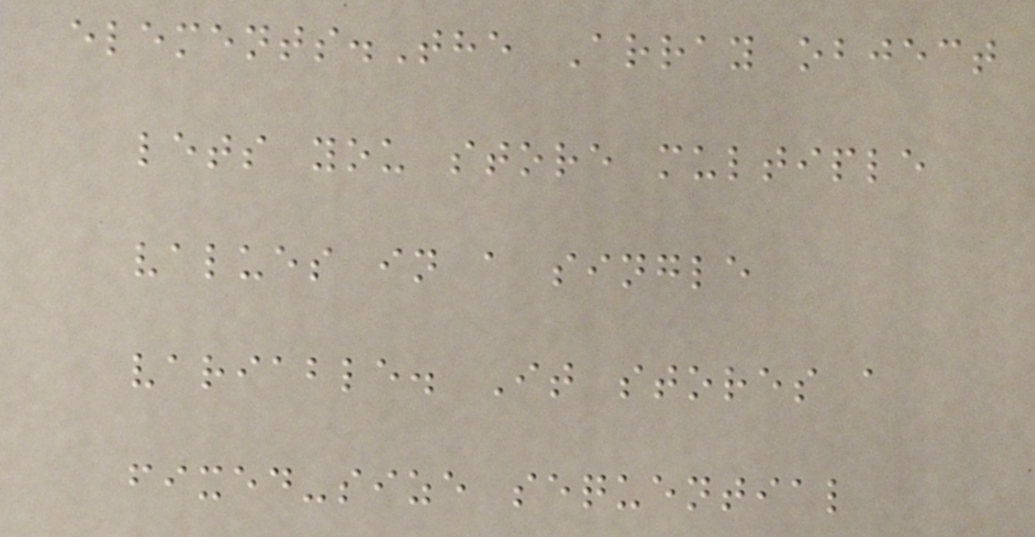elements.The Array object
lets you store multiple
values in a single
variable. It stores a
fixed-size sequential
